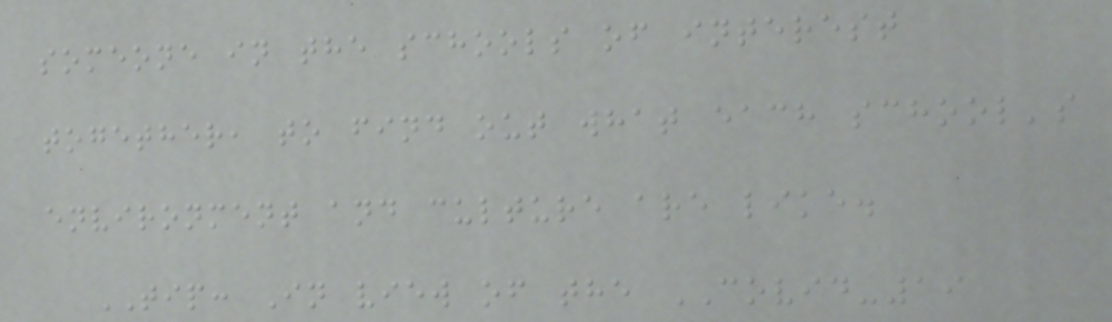someone in the schools of interest
together, to find out what each school's
environment and culture are like.
TIP: In view of the COVID-19
